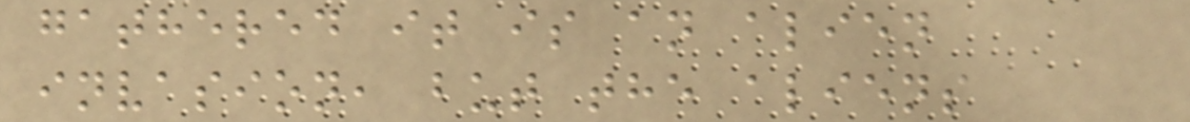gathered it is an alien
invasion, but the aliens
